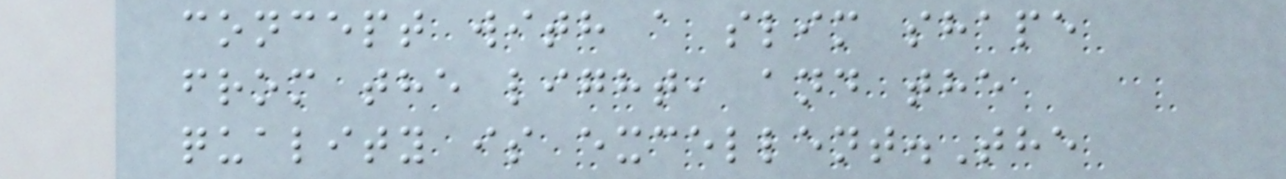concept with a slim shape
from the light, and the
quality is excellent.The
